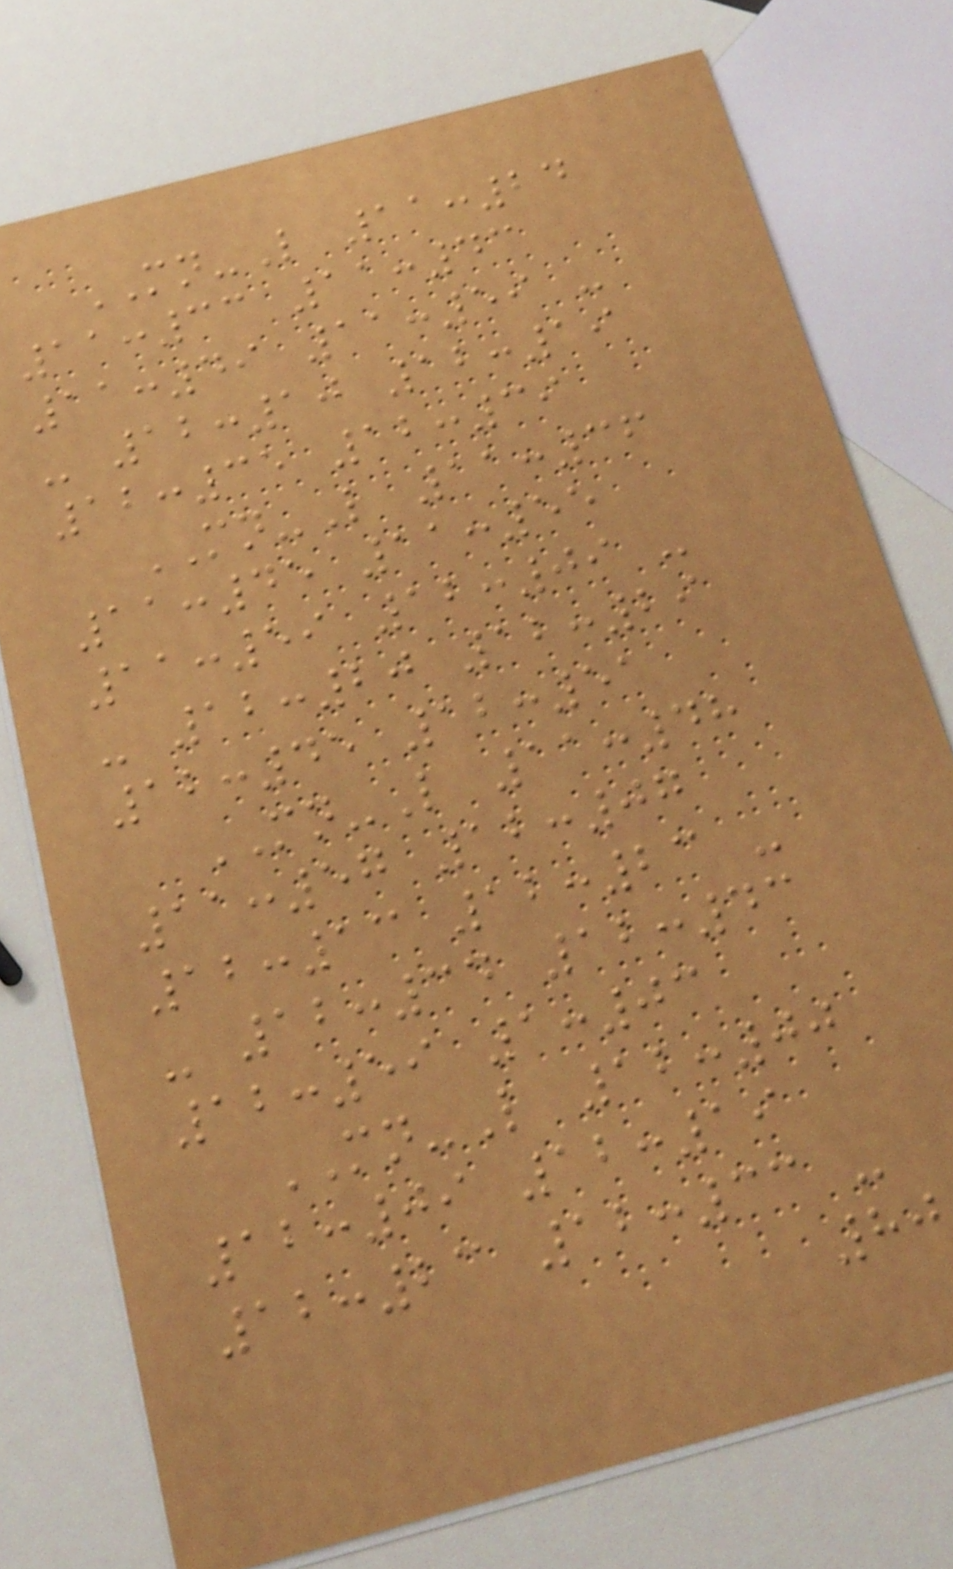MN-L 11:24
11:33 11:43
11:49 11:59 -
- 12:10 12:19
12:35 12:39
MN-L 11:36
11:45 11:55
11:59 12:09 -
- 12:20 12:29
12:45 12:51
MN-L 11:48
11:57 12:07
12:13 12:23 -
- 12:34 12:43
12:59 1:03
MN-L 12:00
12:09 12:19
12:23 12:33 -
80
